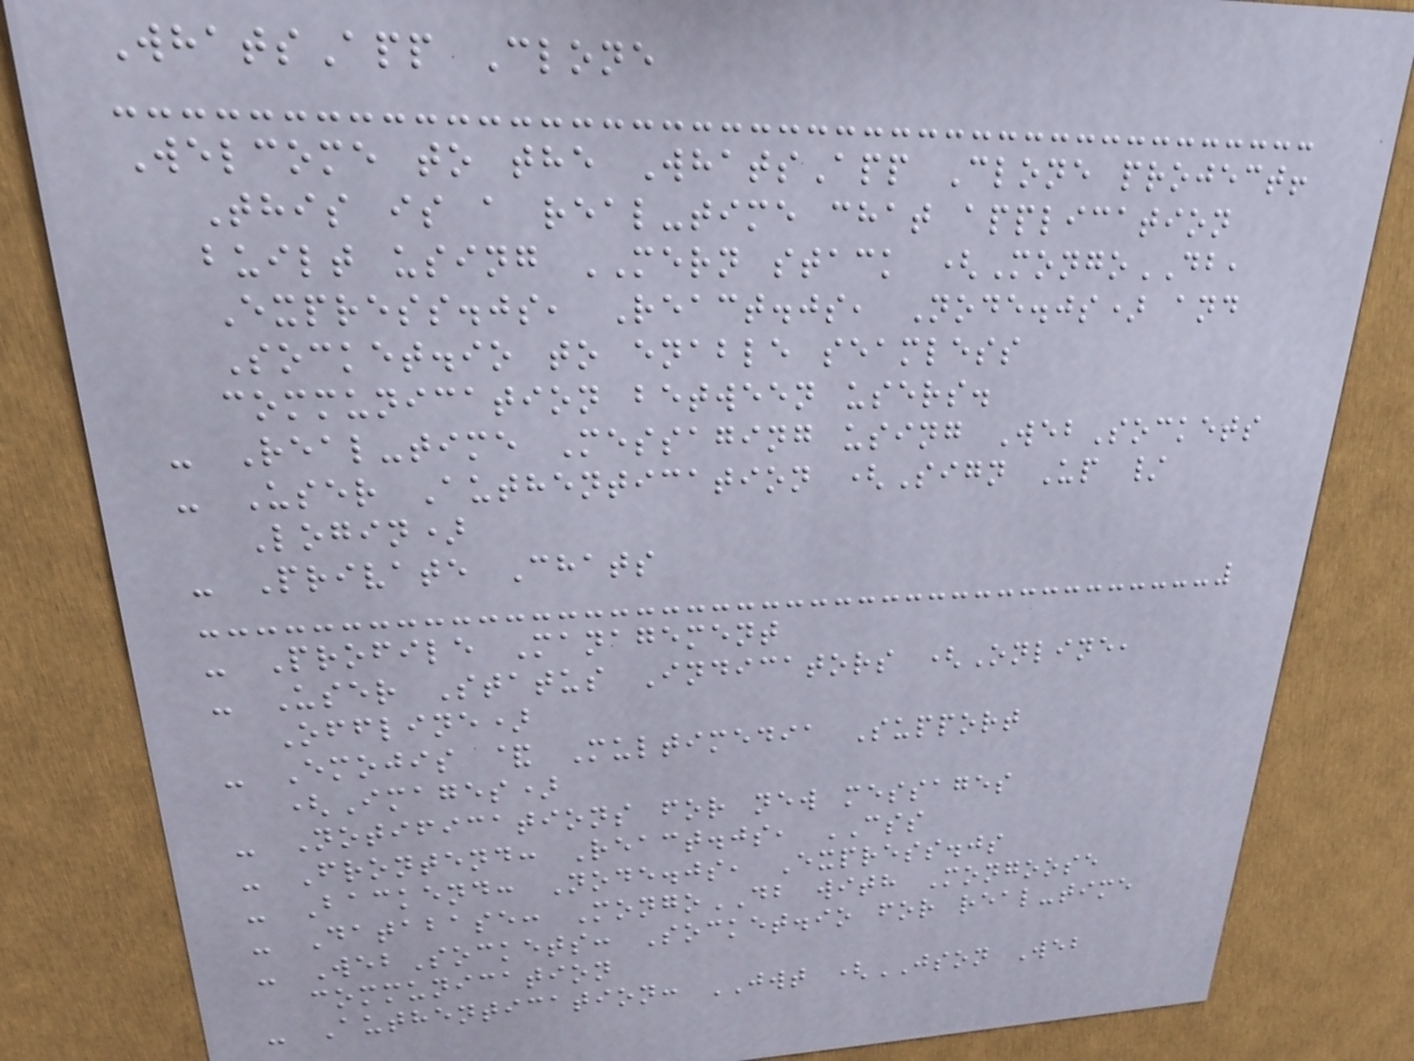WhatsApp Clone
Welcome to the WhatsApp Clone project!
This is a real-time chat application
built using MERN stack (MongoDB,
Express.js, React.js, Node.js) and
Socket.io to enable seamless
communication between users.
- Real-time Messaging using WebSockets
- User Authentication (Sign Up /
Login)
- Private Chats
- Profile Management
- User Status Indicators (Online,
Offline)
- Emojis & Multimedia Support
(Images)
- Notifications for new messages
- Frontend: React.js, CSS
- Backend: Node.js, Express.js
- Database: MongoDB with Mongoose
- WebSockets: Socket.io for real-time
communication
- Authentication: JWT (JSON Web
